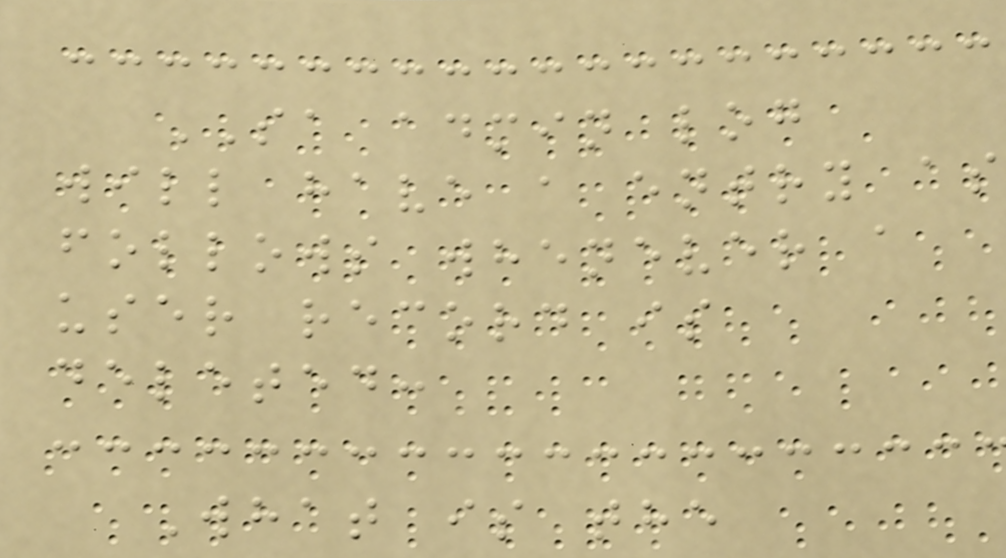SA admin log
will have a entry as
follows whenever a
user record is
deleted:
What is the
